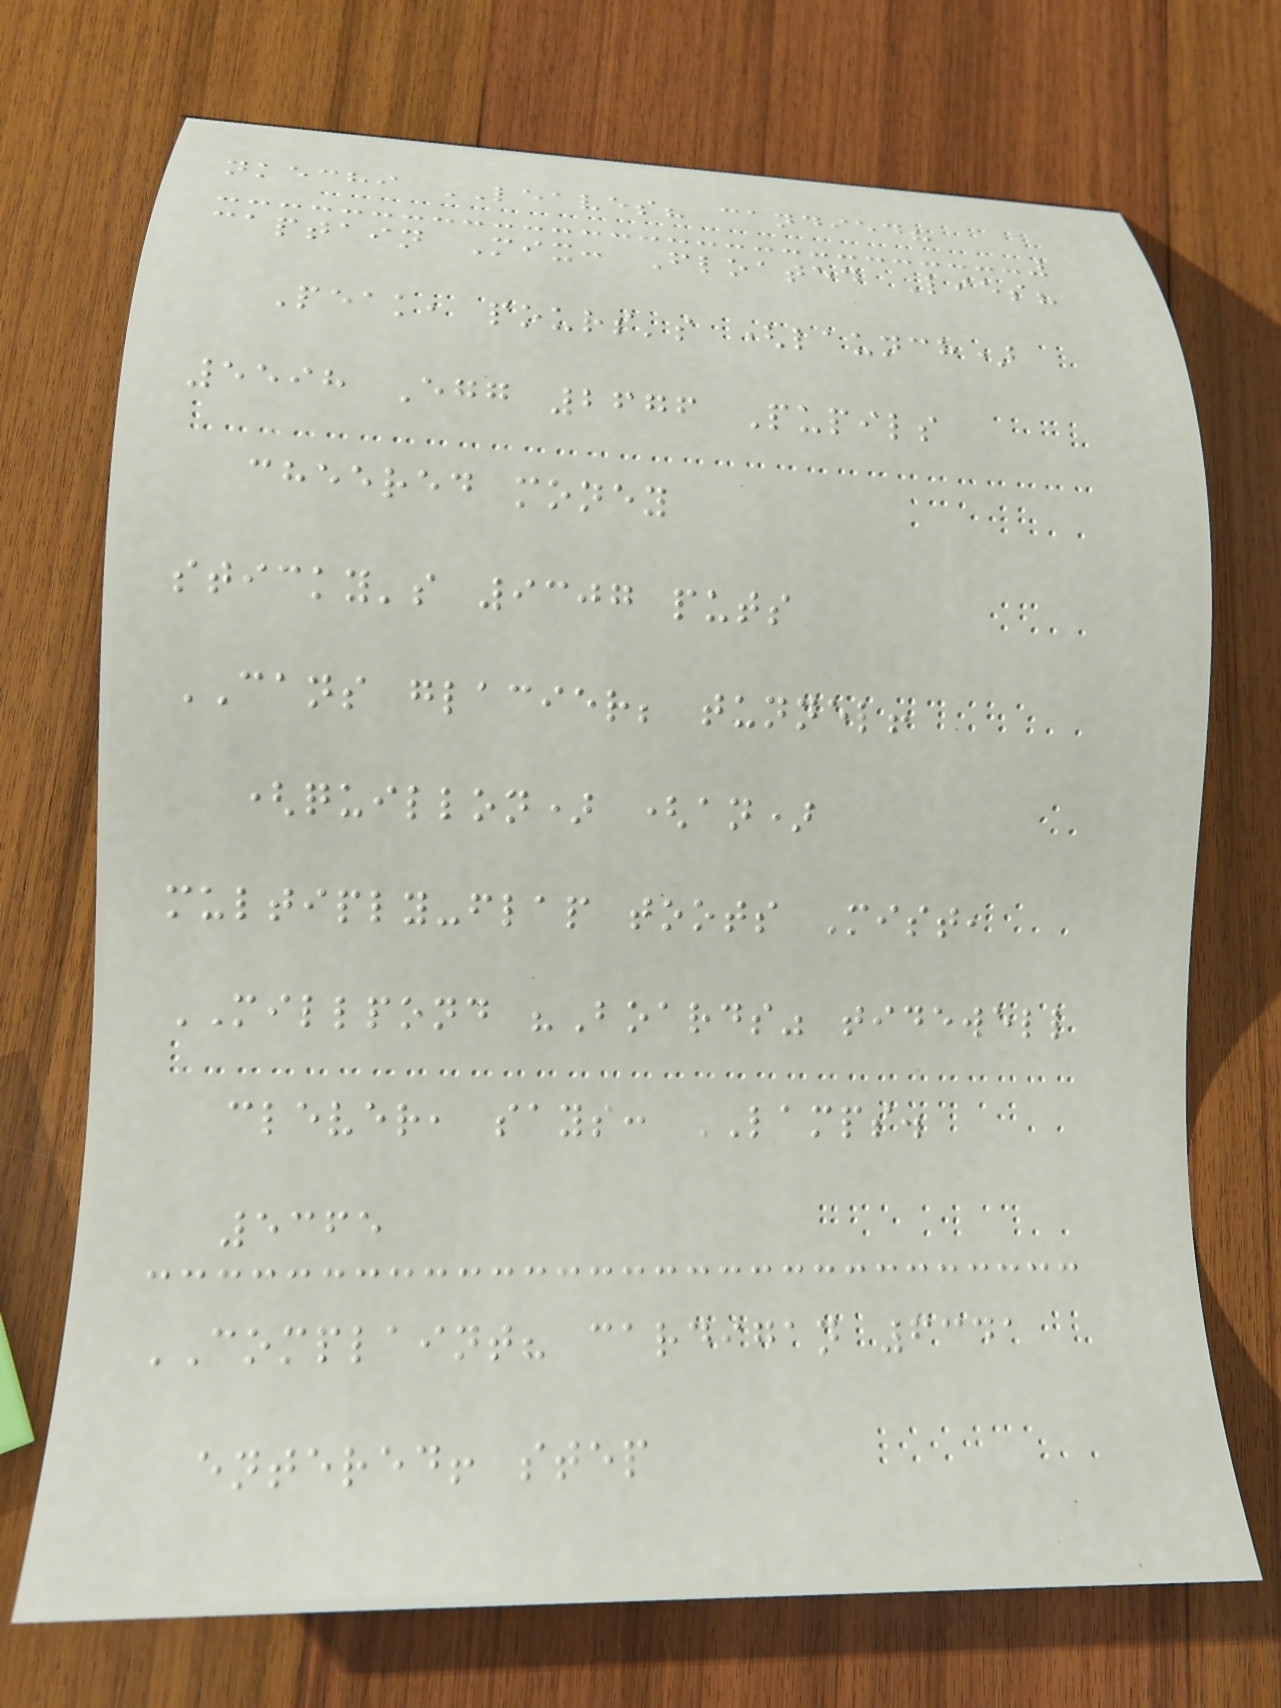nkechi LEAVES? candied?
captain Mix: Floated Lies?
Peak, pours's (launch)
5598 Egg 2676 Pupils
cheered money
sticky's 9307 puts
CANS glacier; tunnel!
(quillon) (an)
multiply-flap toots Mist,
MILLPOND "Boards" tidewell
clever, says: LAMPS.
5365
COMPLAINT? cardigan 6341
entered! step
